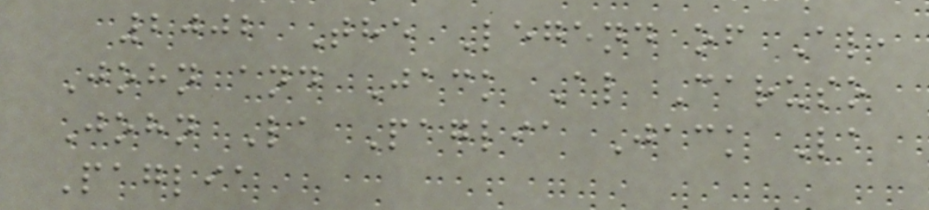2002 The Legend of Al,
John and Jack Al Caruso
John La Paglia Jack La
Paglia
